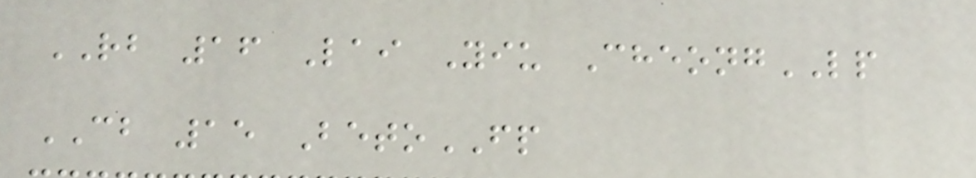RB 16 Lai Yiu CheongLP
CB 15 BetoFP
